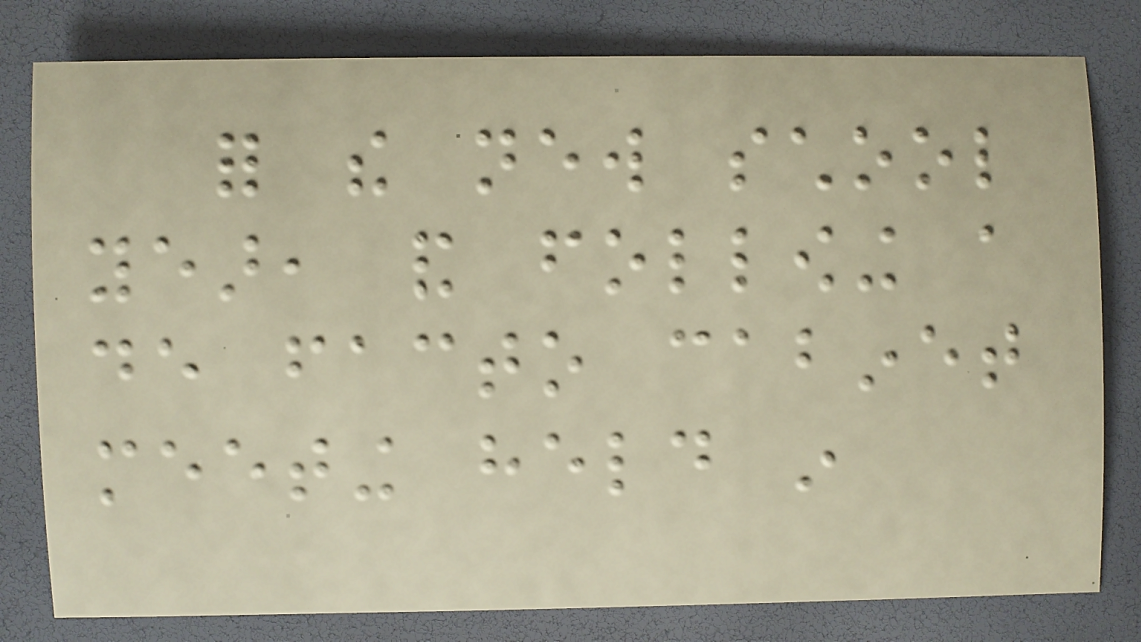for the new school
year, and following a
de facto cabinet
meeting held in
